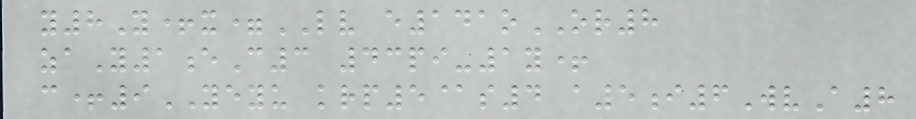y8Y+x=LV e141oOR8
zaY1eC3 43pi-1y+
c+9YEYU krp5@s4 a5i6WvA8
